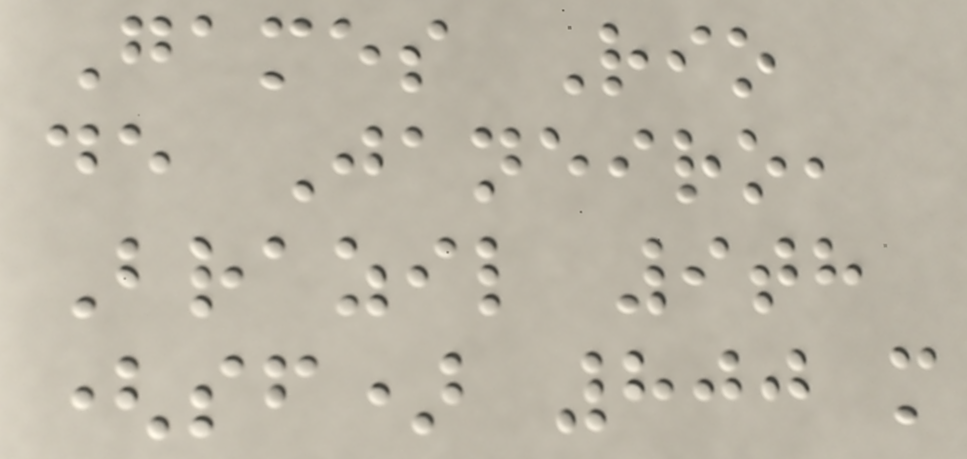Games Rio
de Janeiro,
Brazil 9th
(sf) 800 m
